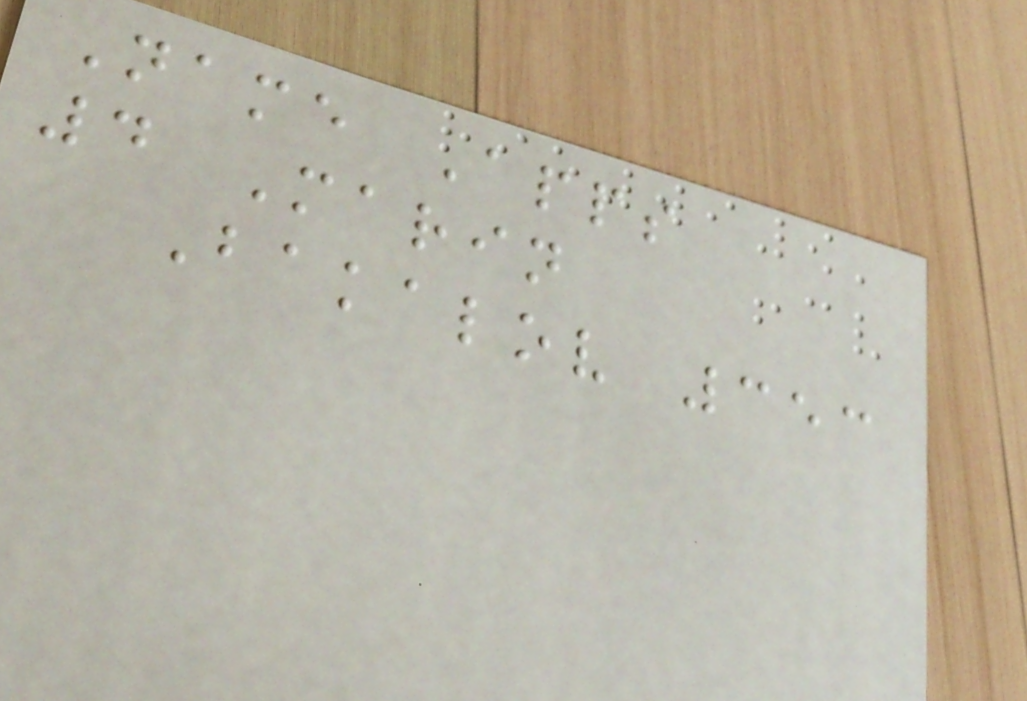Name Apps
4 Marin
Bakalov 353
